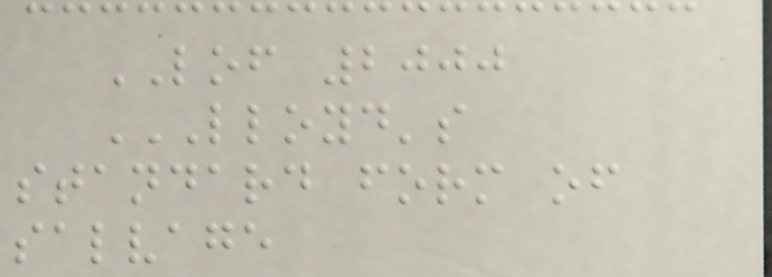LOF 2000
LLOYD'S
STANDARD FORM OF
SALVAGE
